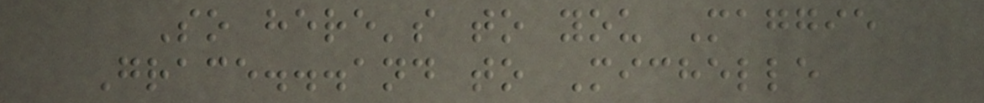So here's to you Maggie
Grace...and to Michelle
